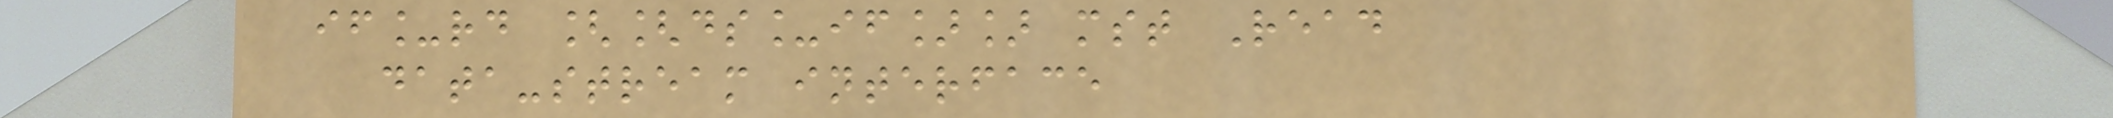if_rd [[ds_if]] mst Read
data-stream interface
